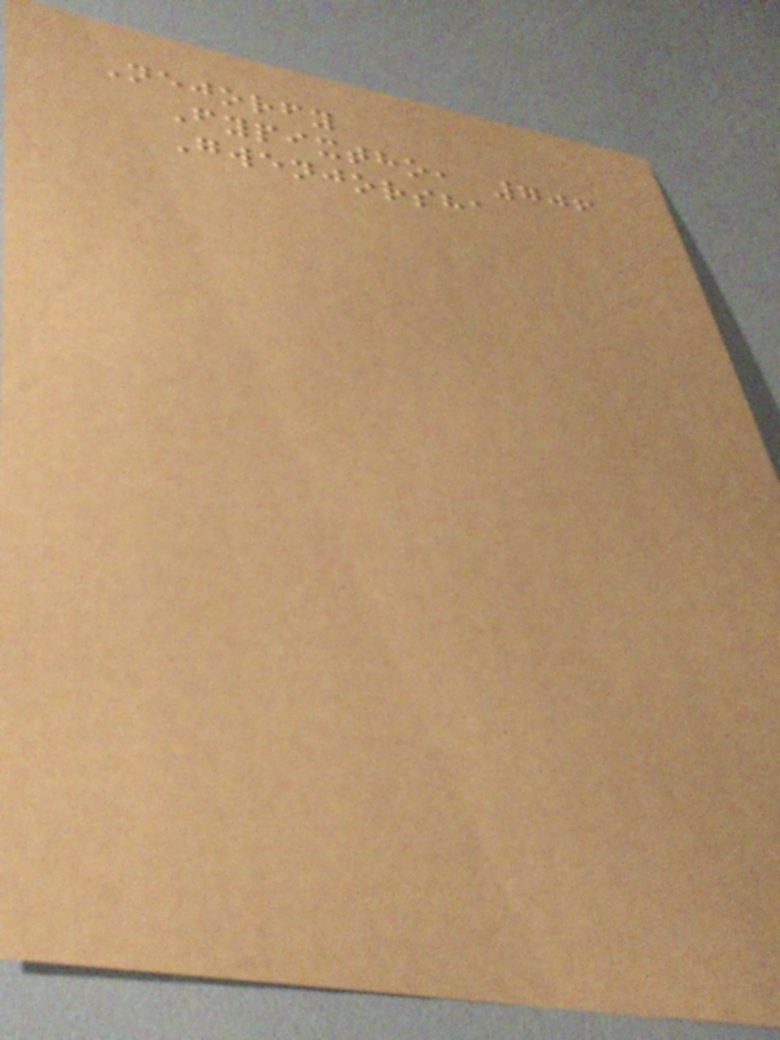Nejorfy
Fypixtho, 706
Gwenjorsha
